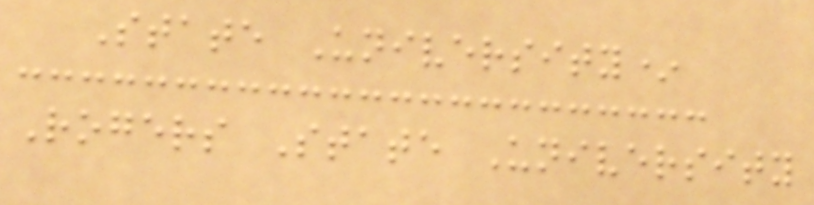State University*
Rogers State University
